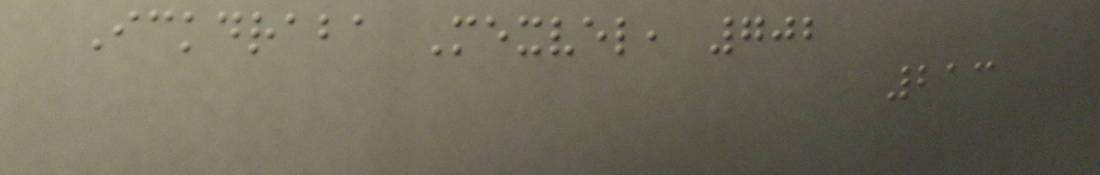Ickdraba Mexvel, 702
213
